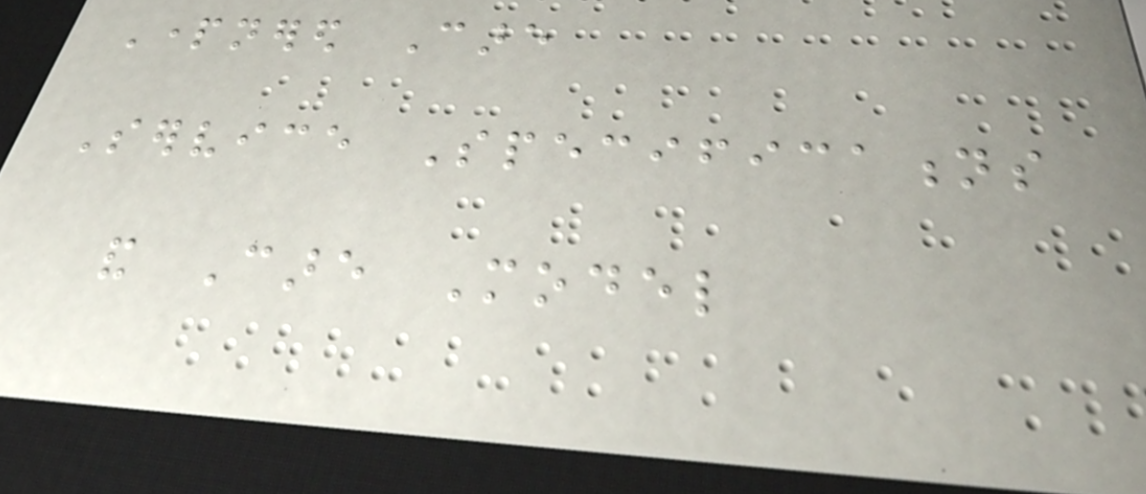Partnered Care
Service Specifications
and Care Model
